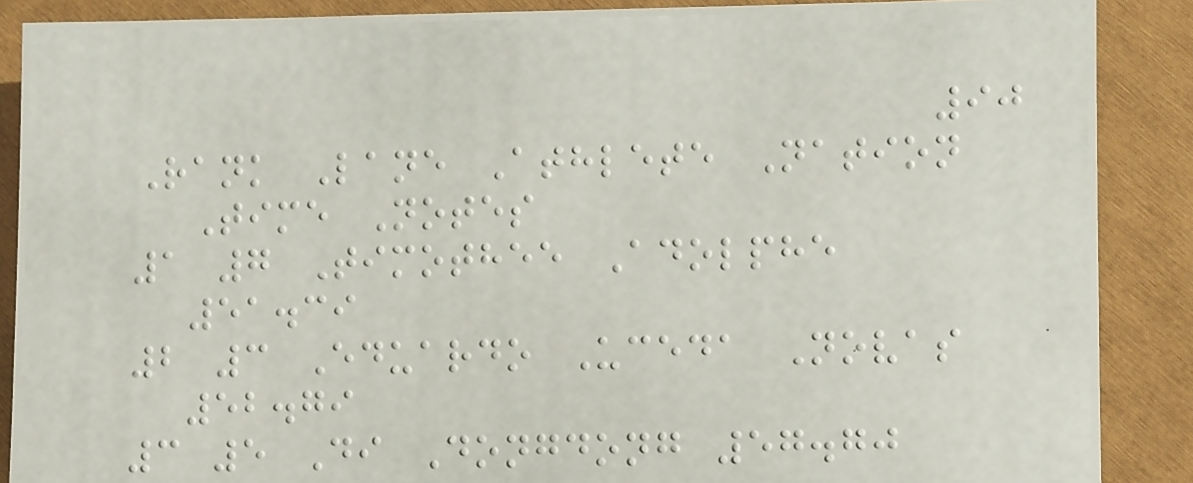90
Rank Lane Athlete Nation
Time Notes
1 7 Timothee Adolphe
51.39
2 3 Eduardo Uceda Novas
52.79
3 5 Di Dongdong 57.70
